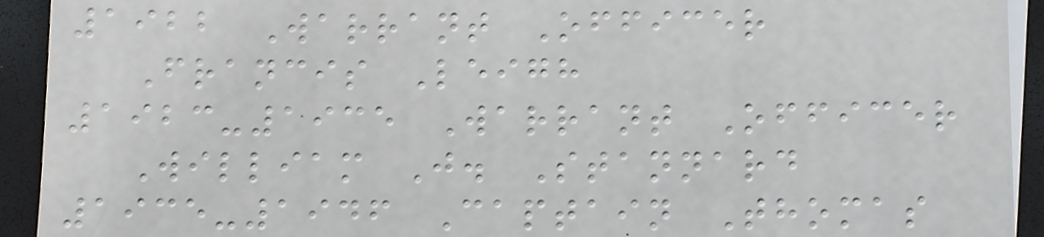1922 Warrant Officer
Francis Leigh
1923-1935 Warrant Officer
William J. Stannard
1935-1946 Captain Thomas
